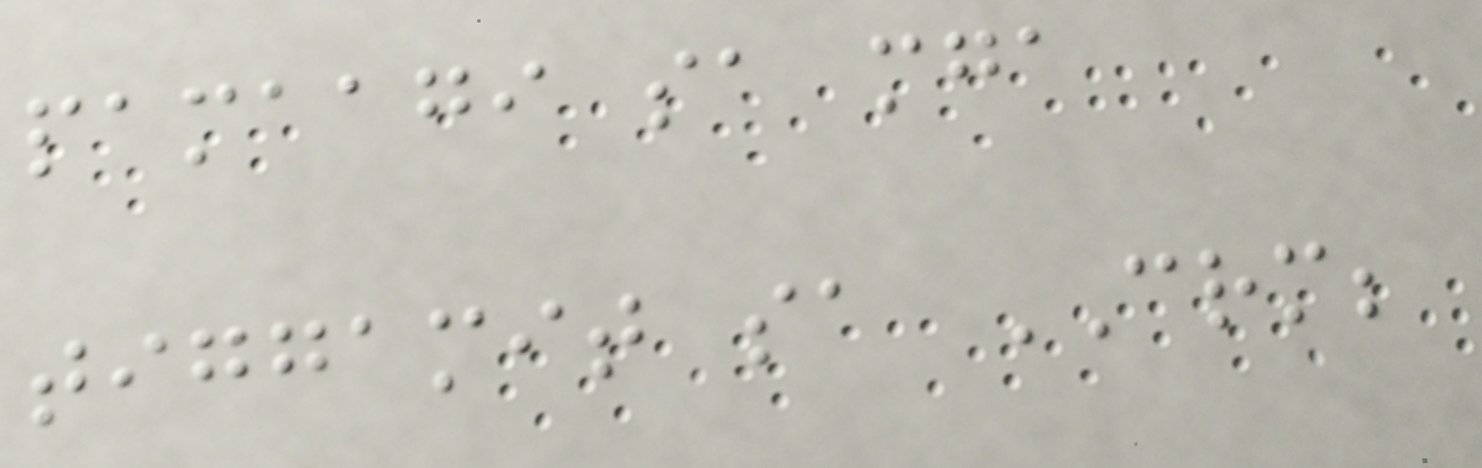pamaagi sa mga
tiggamit sa CRM;
